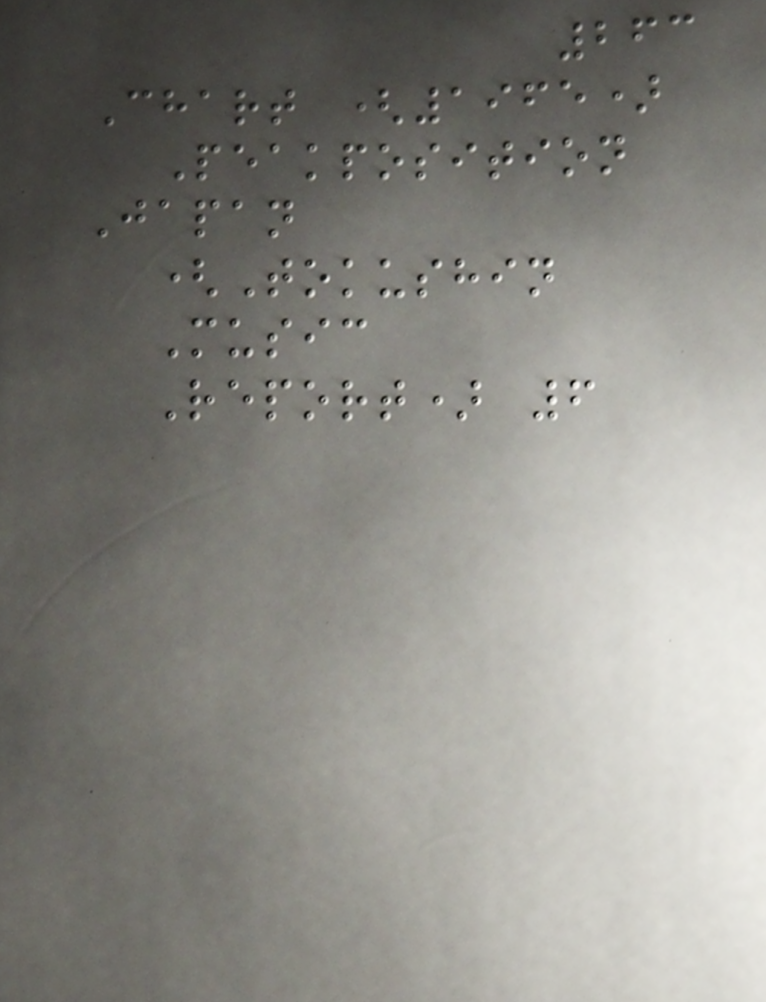263
Chart (1965)
Peakposition
Japan
(Tokushin
Music
Report) 6
